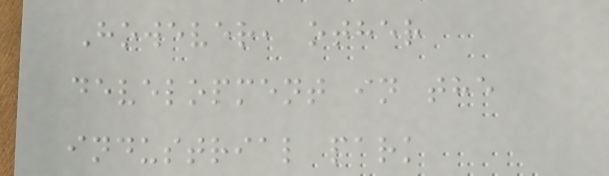However, other
development in the
industrial park
